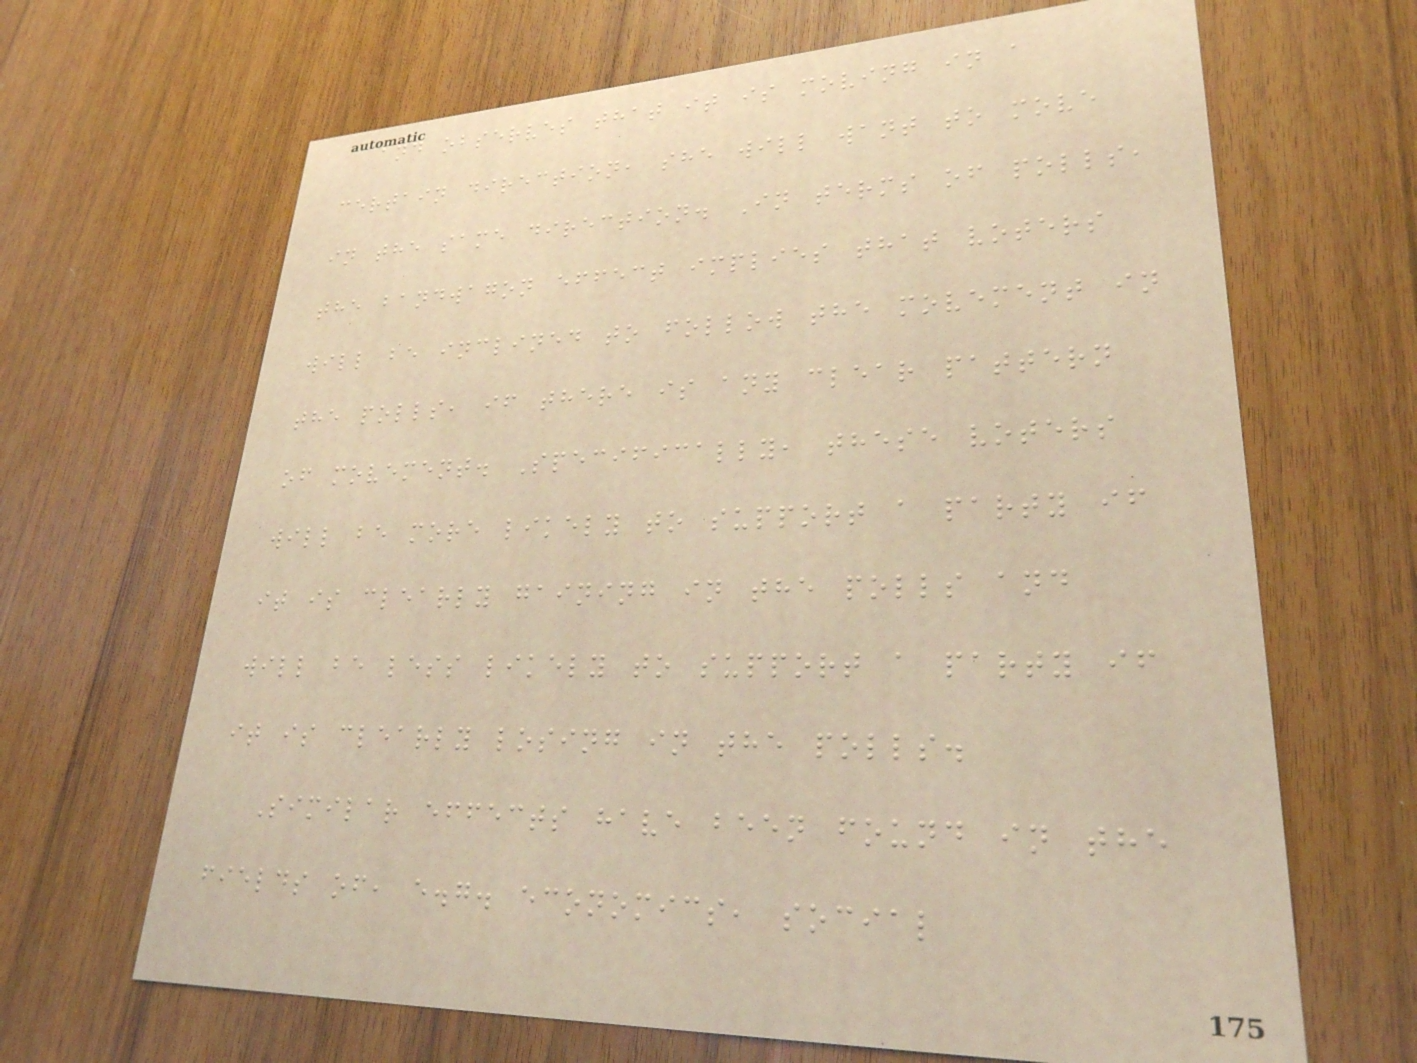and observes that it is moving in a
certain direction, she will want to move
in the same direction. In terms of polls,
the bandwagon effect implies that voters
will be inclined to follow the movement in
the polls, if there is any clear pattern
of movement. Specifically, these voters
will be more likely to support a party if
it is clearly gaining in the polls and
will be less likely to support a party if
it is clearly losing in the polls.
Similar effects have been found in the
fields of, e.g. economics, social
